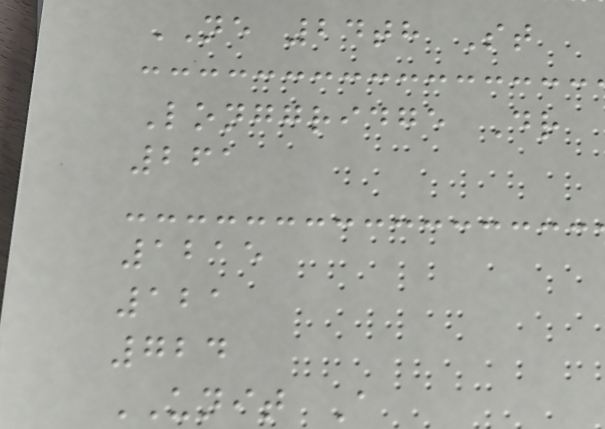NE 24th St
Longgridge Dr
261
1215
121
724
UNIT A
